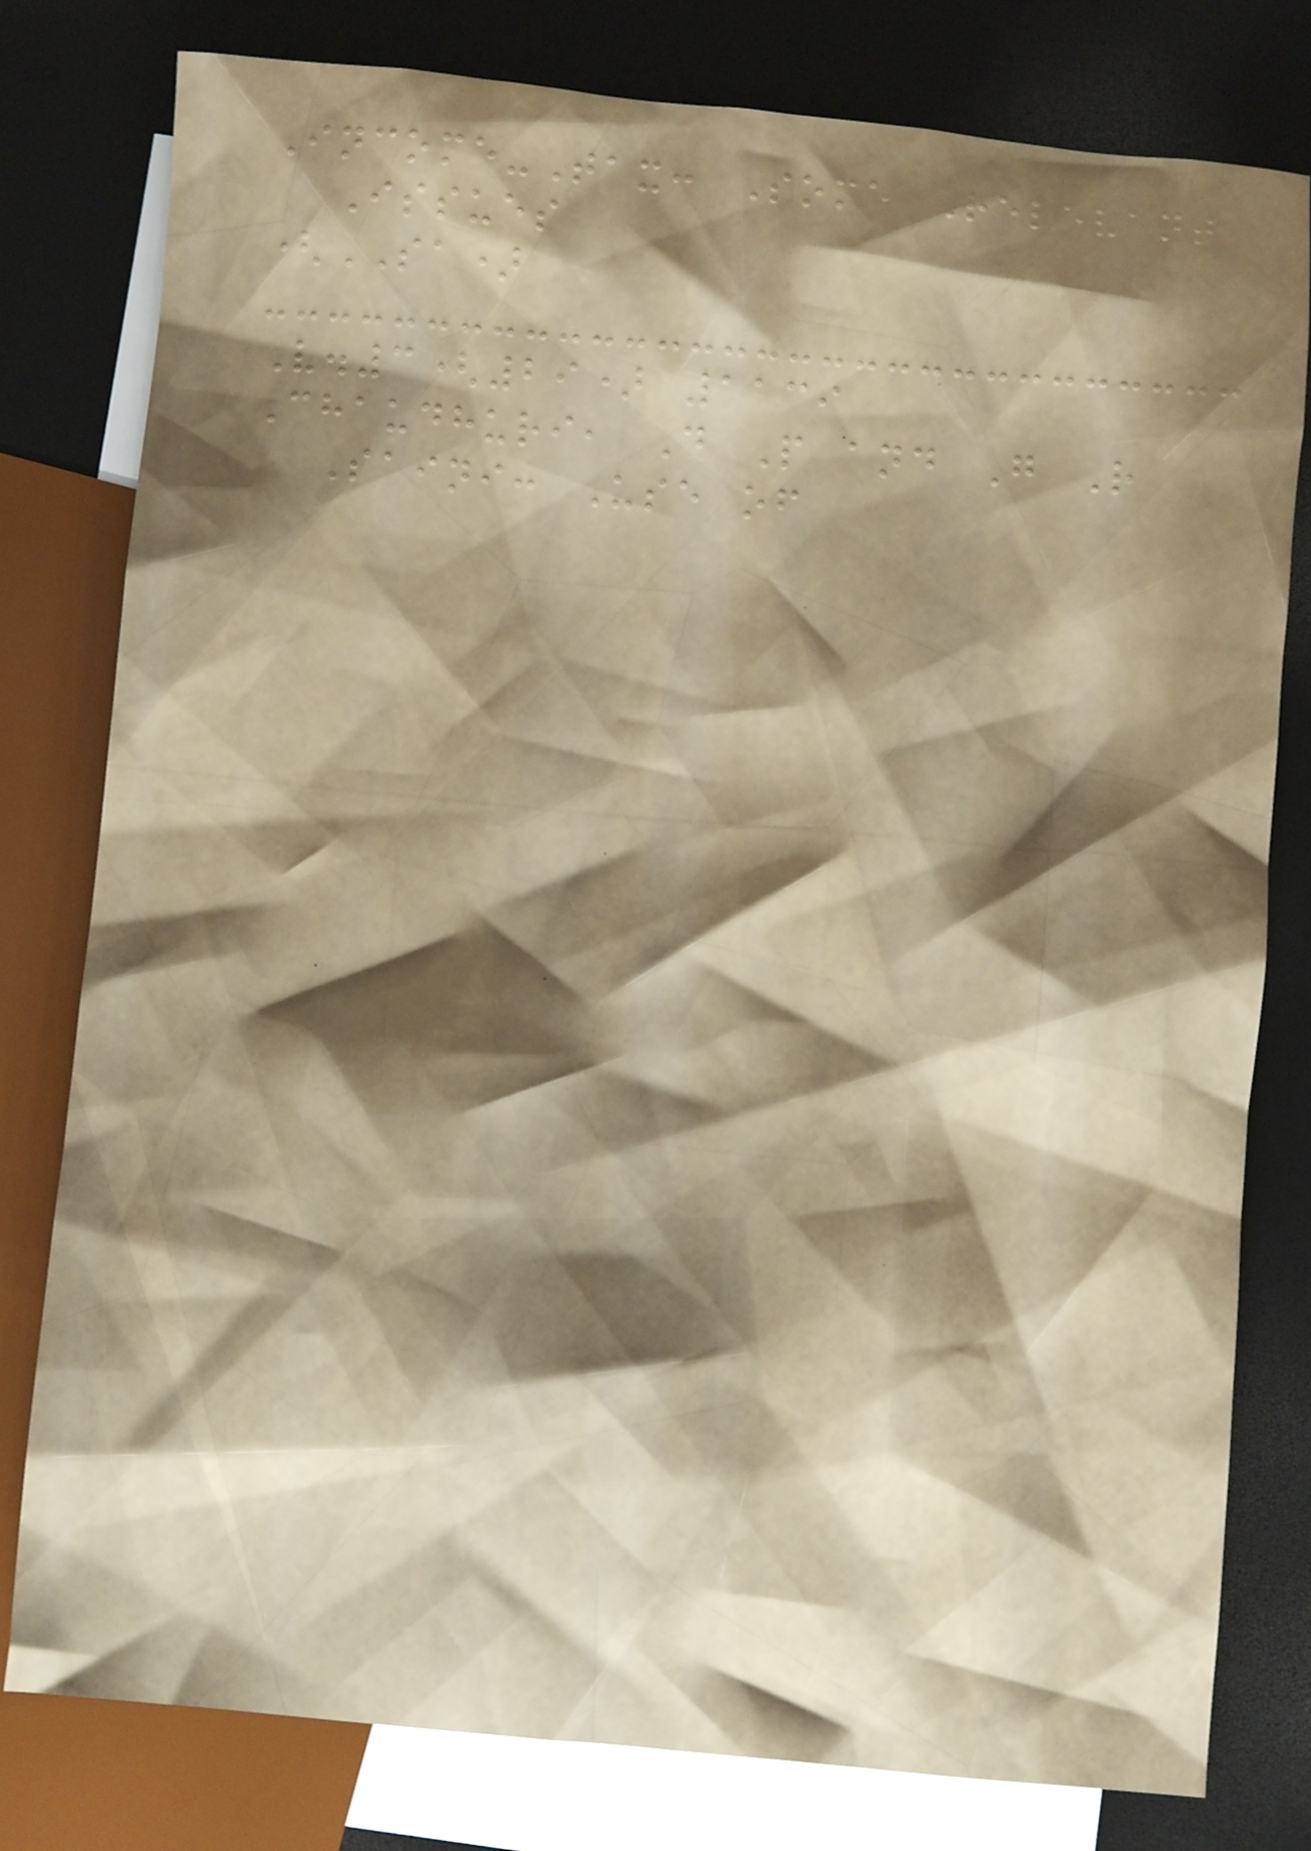Income-Tax: Some Relevant
Issues
(SA)
V.3(29) 1139
Chaudhuri, D P and G R
Saini: Use of
